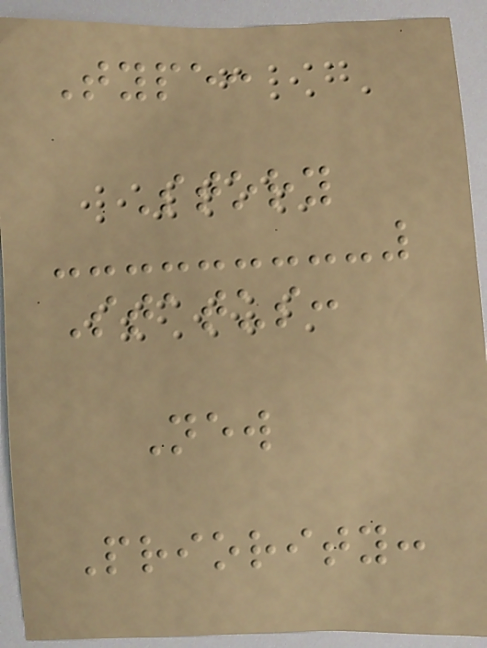Type:
Story
Status:
New
Priority:
